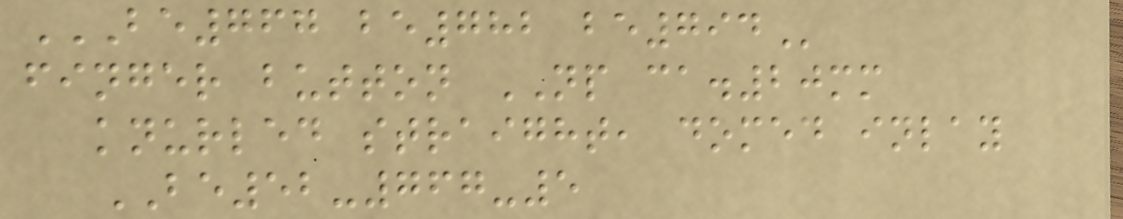BE767 BE782 BE794
finger button NP ca.20mm
knurled straight, domed inlay
BE52-767-5
